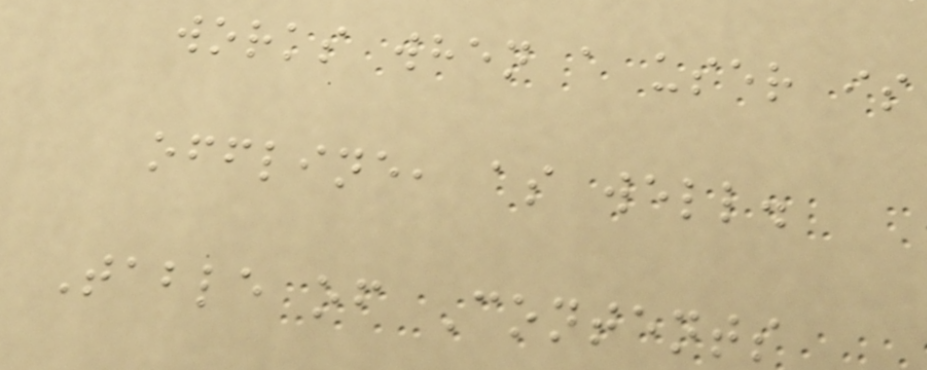works when a user is
offline, as well.
Table of Contents
